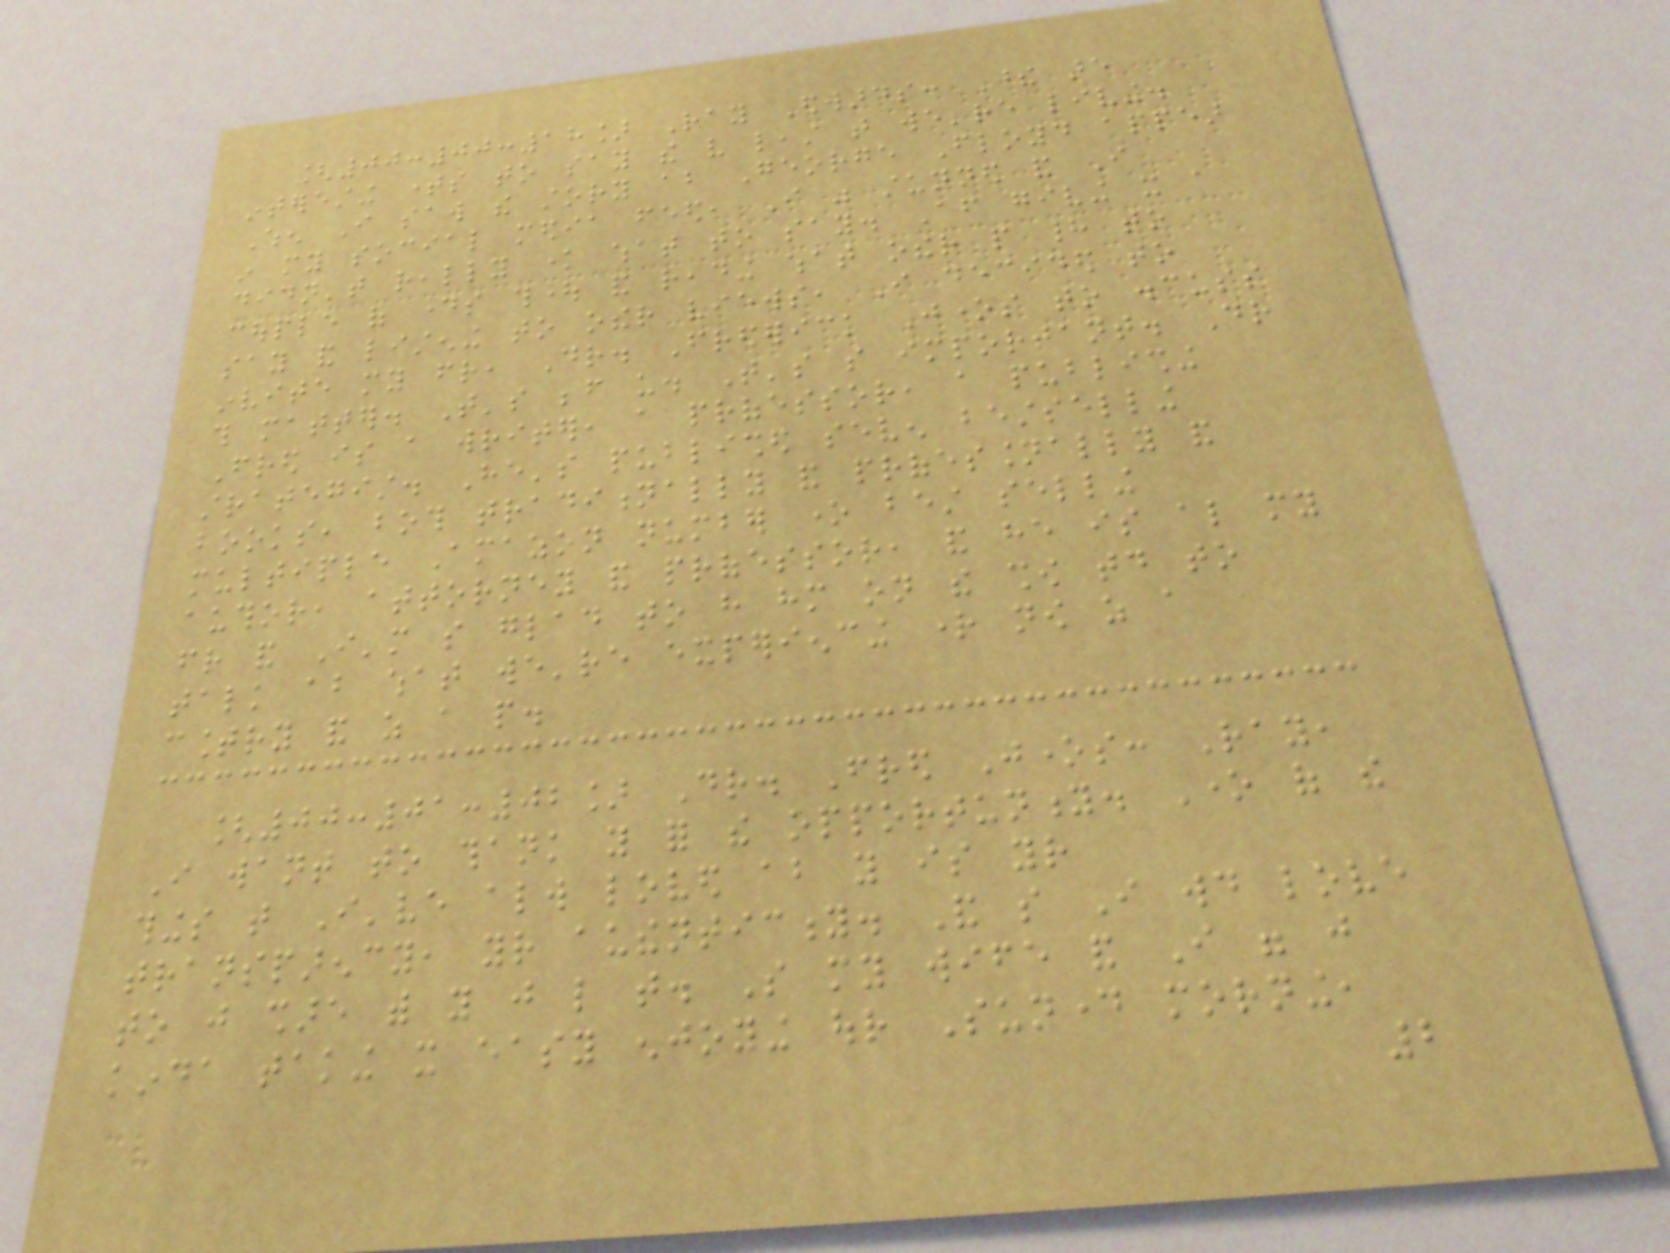[00:00:18] Ray Edwards: These are
interesting times to say the very least that we're living.
When I saw the story about George Floyd appear
in my social media feed, I was stunned and I
didn't really know what to say. After giving it a
couple of days thought and reading what other people had to
say and listening to other views, I decided to
invite my friend, Dr. Frederick Jones to discuss
this matter. That's before us. That's so important. Dr
Fred is a writer, a professor, a publishing
strategist. He's published seven bestselling
books, both traditionally and professionally and
multiple Amazon number one best selling
author, attorney and professor, and he is also my
friend and I'm so glad to have him on the show today to
talk about what we're experiencing right now as a
country and as a people.
[00:01:02] Dr. Fred Jones: Ray,
I want to thank you for the opportunity. One of the
things that I've always loved about you is your
transparency, your authenticity. And so I would love
to just share with you just like that. So my wife and I were just
kinda taking it easy enjoying our Sunday morning,
2
